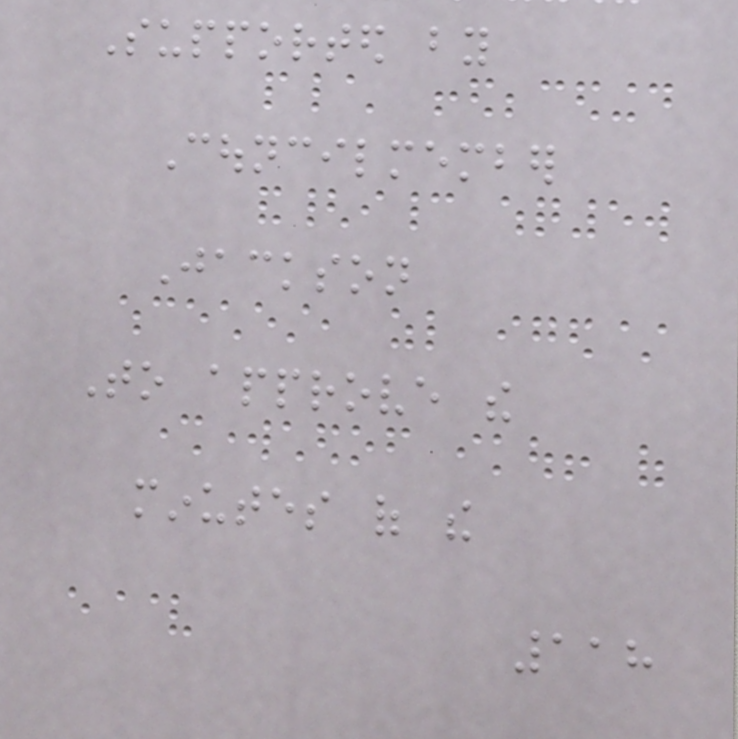Supported by
Councilmember
Jackson
To approve the
minutes of the
118
